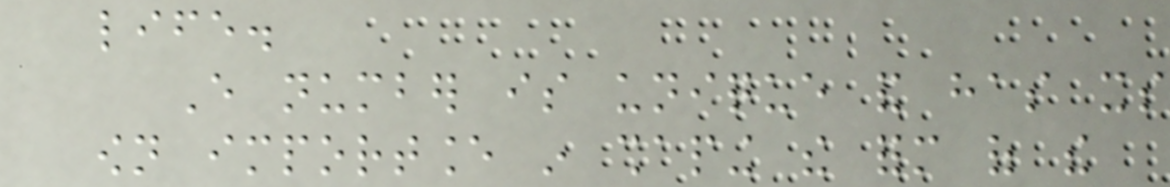life.
Every number is unique and has its
own importance in shaping the form of the
